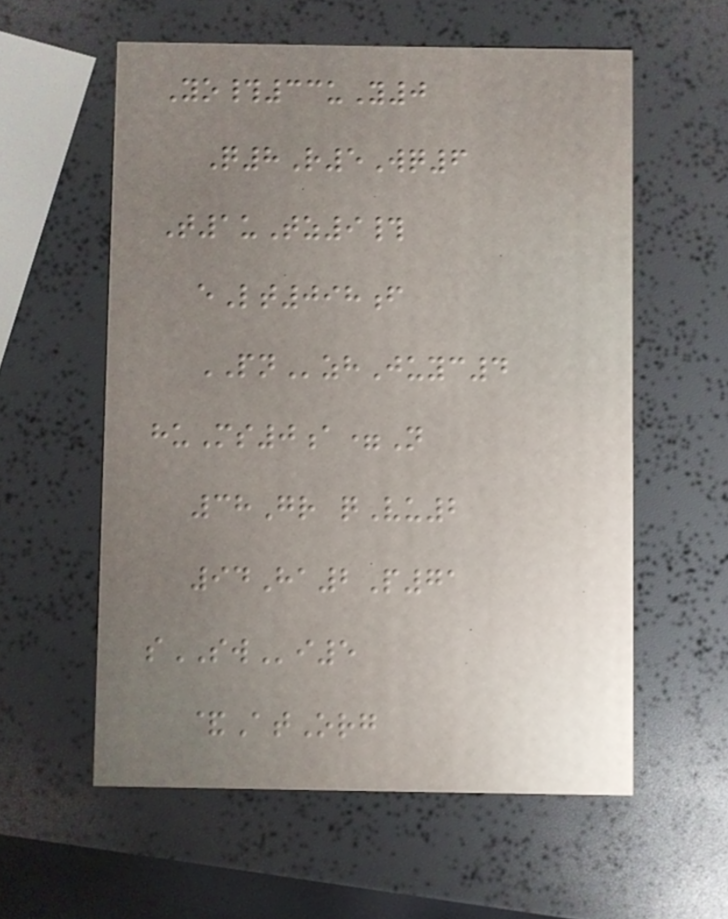Yo#33uY0
Q8R5Wq6
T1uTz9#
eLt098f
PNzhJuyc4
huMs0a=N
38Gr qVu2
94Ha2P71
sSWi5
&AtOrg
